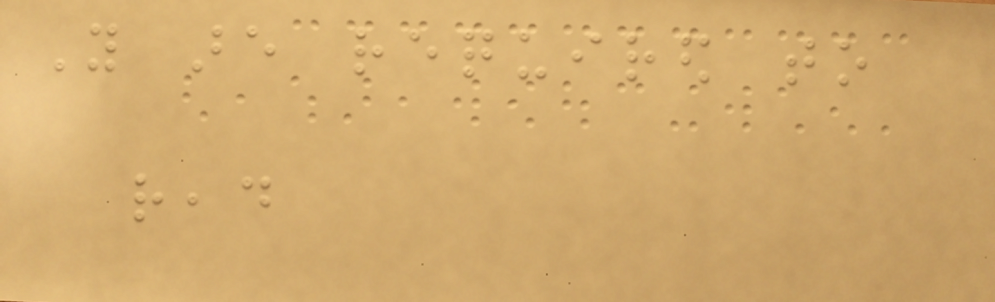You are required to
read
